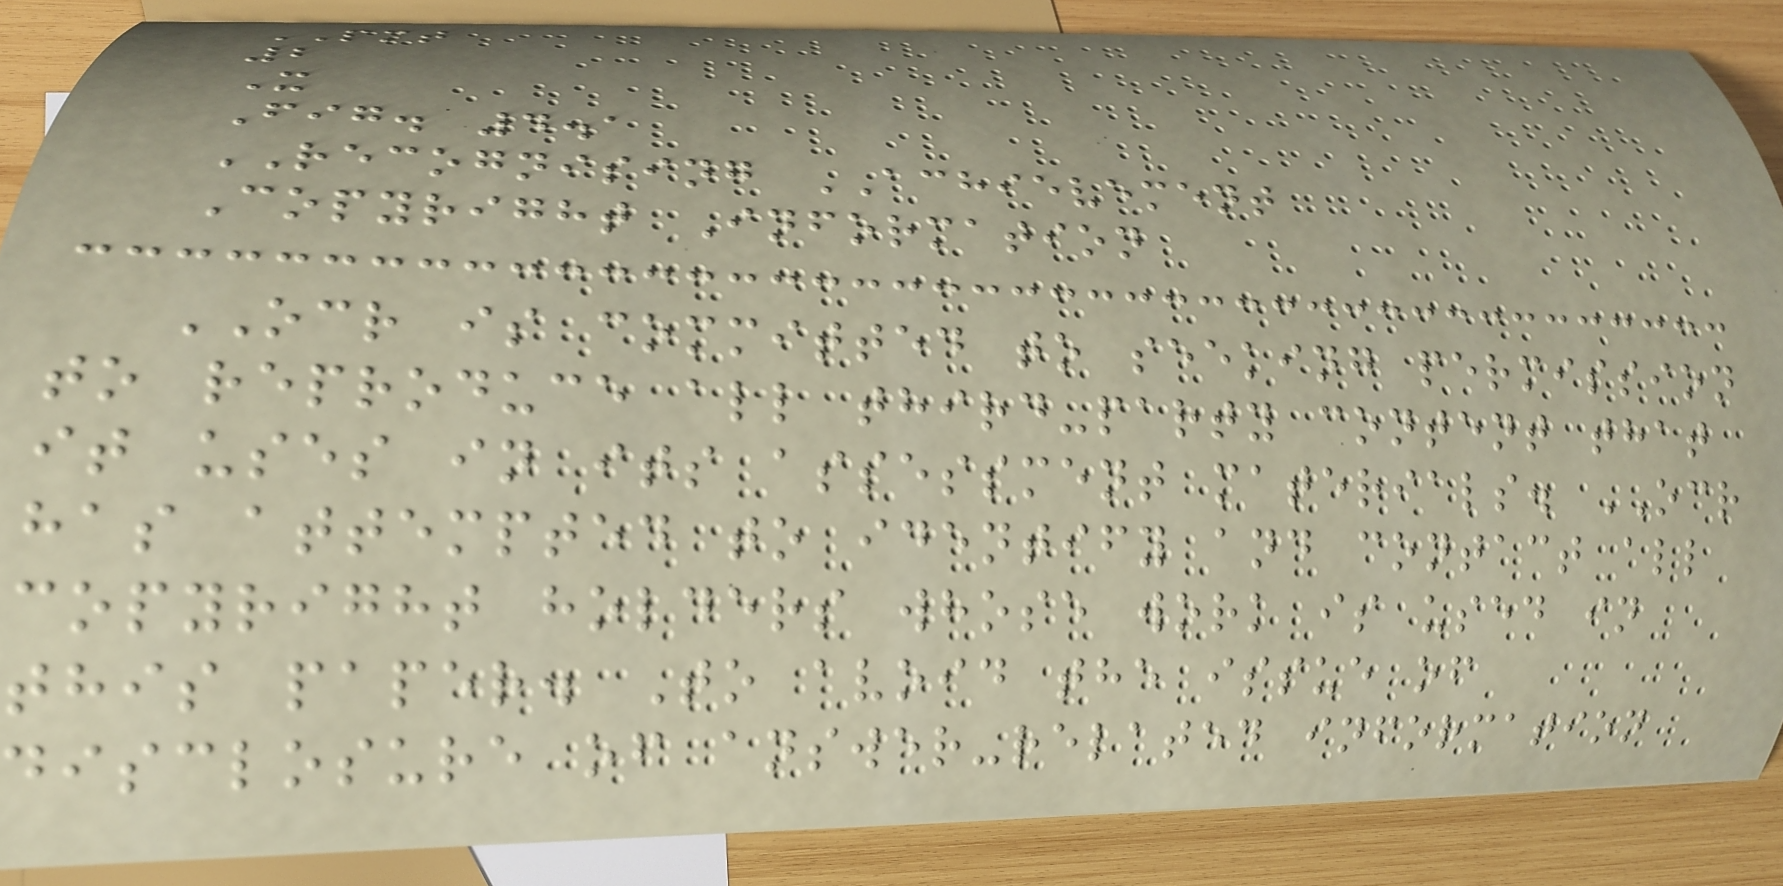PMT
2
X
Fig. 4.1
RECOGNISING ACHIEVEMENT
Copyright Information
OCR is committed to seeking permission
to reproduce all third-party content that
it uses in its assessment materials. OCR
has attempted to identify and contact all
copyright holders whose work is used in
this paper. To avoid the issue of
disclosure of answer-related information
